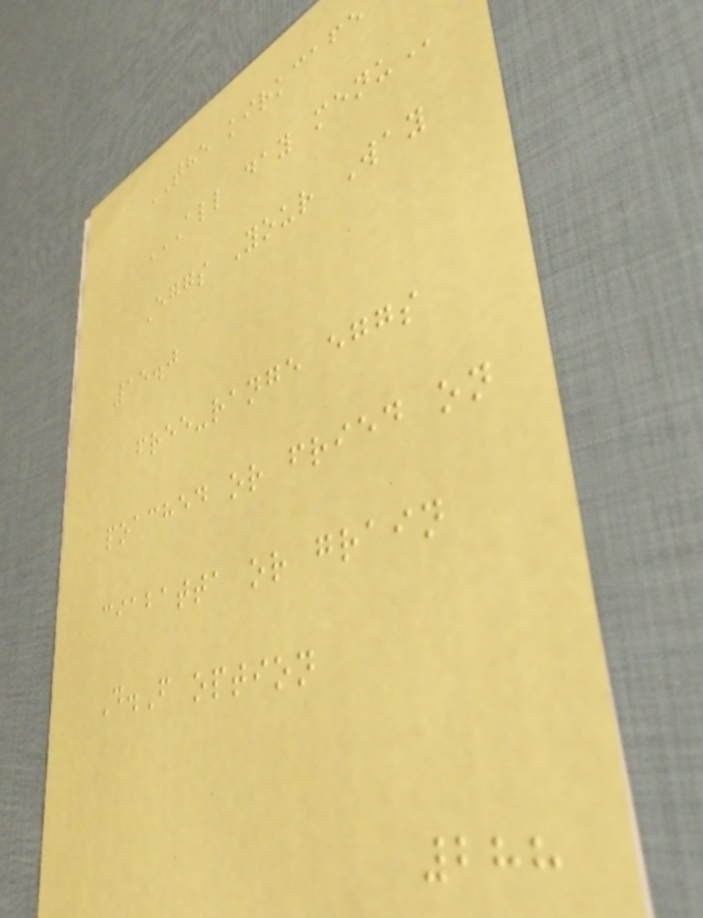THE kirkcafe
ALL DAY MENU
Eggs Your Way
15.0
free-range eggs
poached or fried on
ciabatta or grain
D.F option
288
